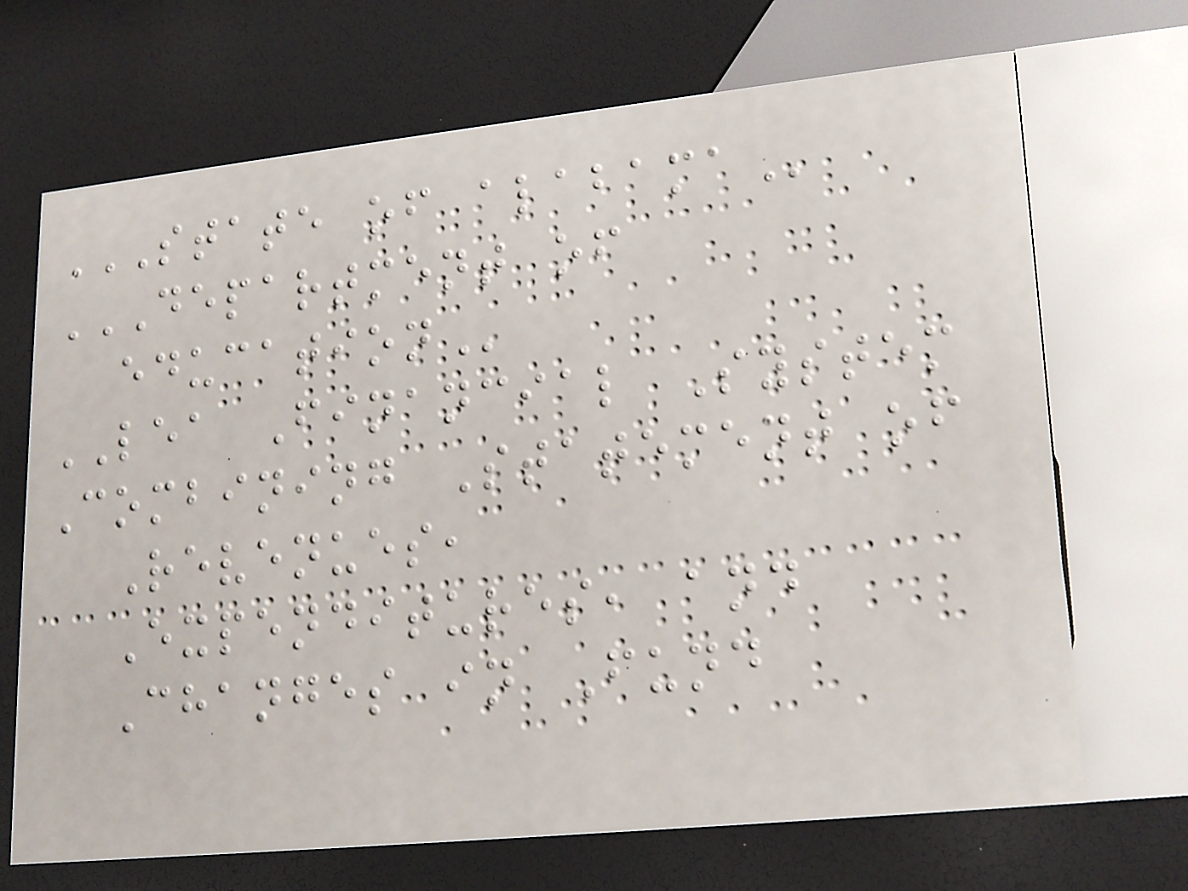STATE OF ALABAMA
DEPARTMENT OF
EDUCATION
LEA Financial System
Combining Statement of
Revenues,
Expenditures, and
Changes in Fund
